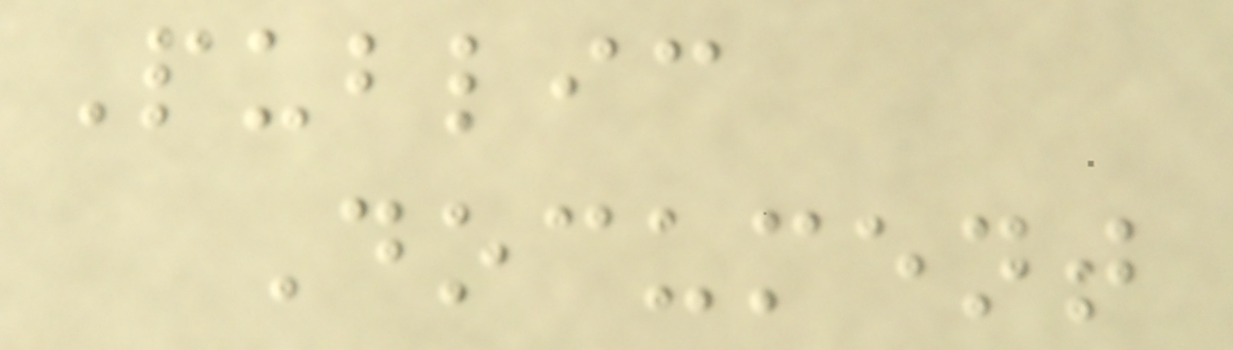Public
Document
